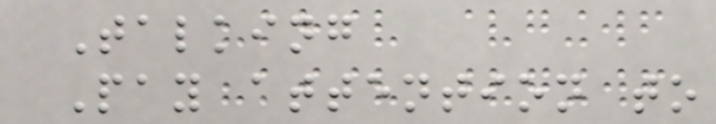Talking
Pay attention to
